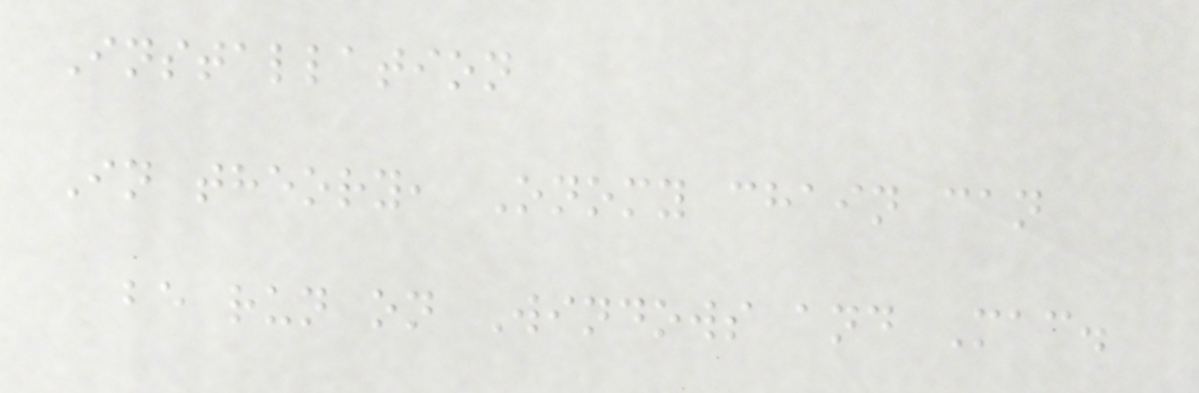Installation
In theory, Onomy chain can
be run on Windows and Mac.
